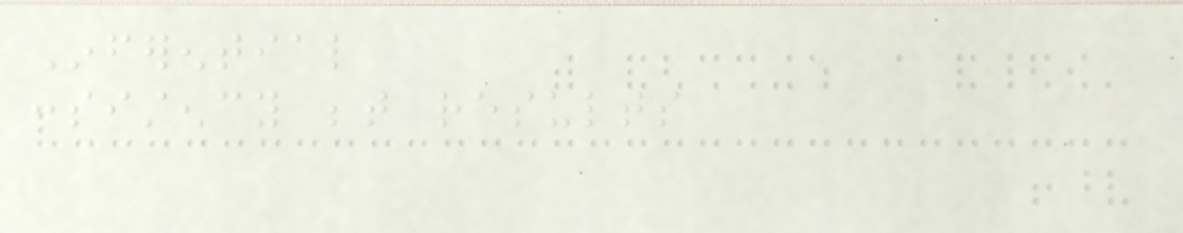Inferential
consistency between results
